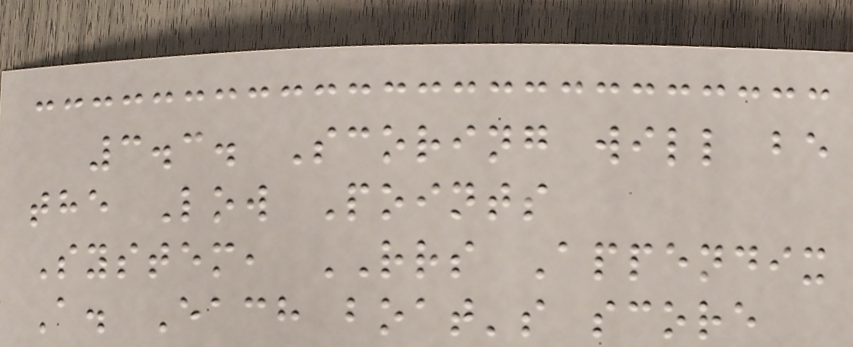3.3. Scoring will be
the Low Points
System, RRS Appendix
A. Each boat's score
